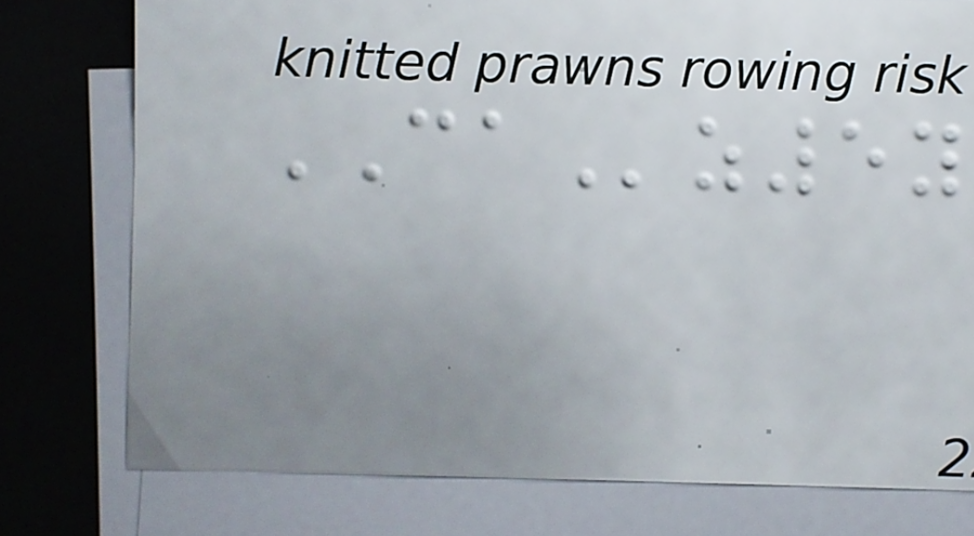CAz5y
